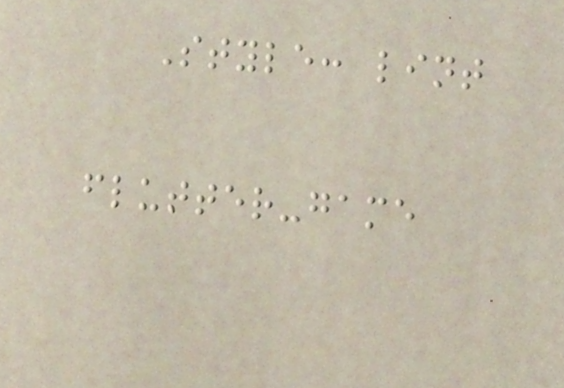Style: lint
flutter-game
